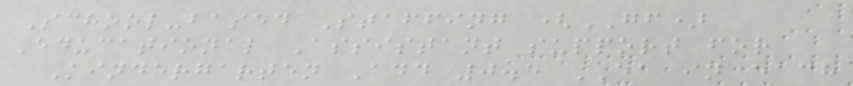School-based Staffing (GF)
Educational Assistant support for
Kindergarten Add 0.5 EA in each
